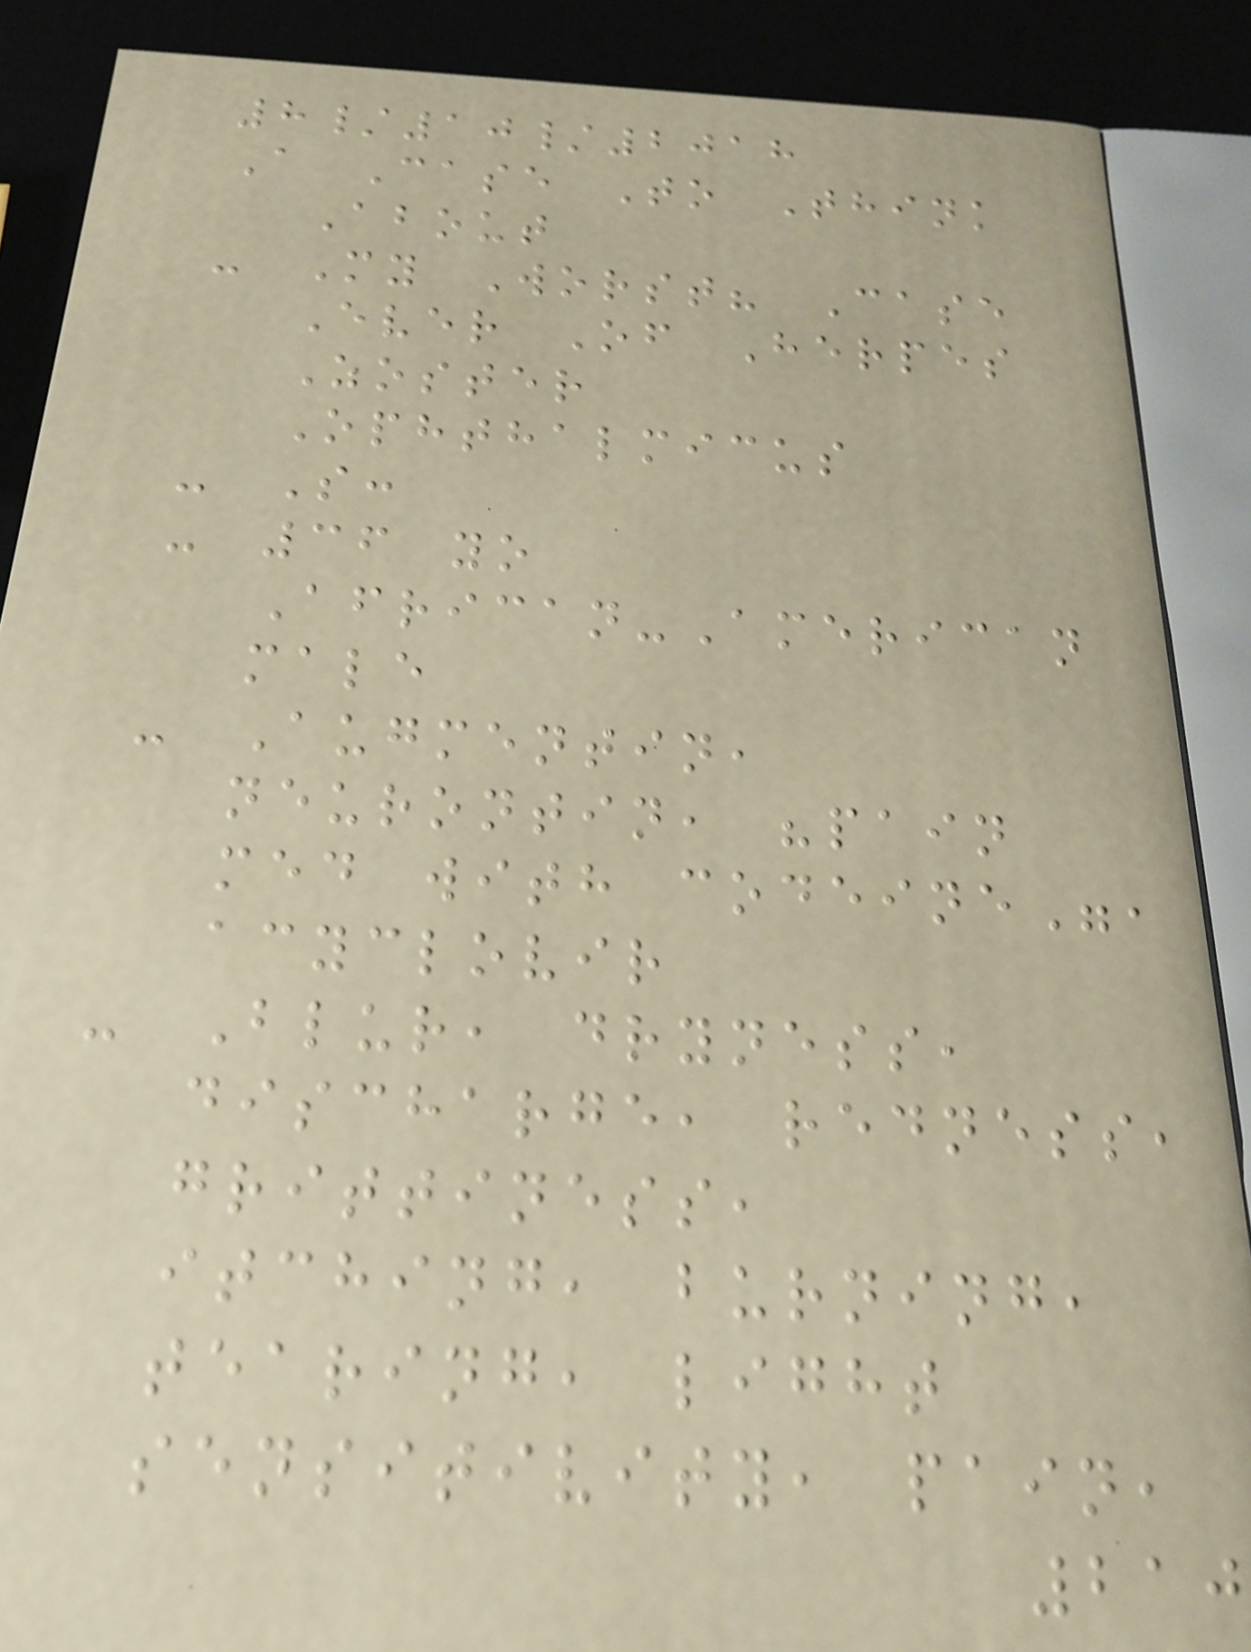8/10/2018
A Case To Think
About
- My Worst? Case
Ever Of Herpes
Zoster
Ophthalmicus
- S:
- 36 yo
African-American
male
- Augmentin,
neurontin, "pain
med with codeine",
acyclovir
- Blur, dryness,
discharge, redness,
grittiness,
itching, burning,
tearing, light
sensitivity, pain,
210
